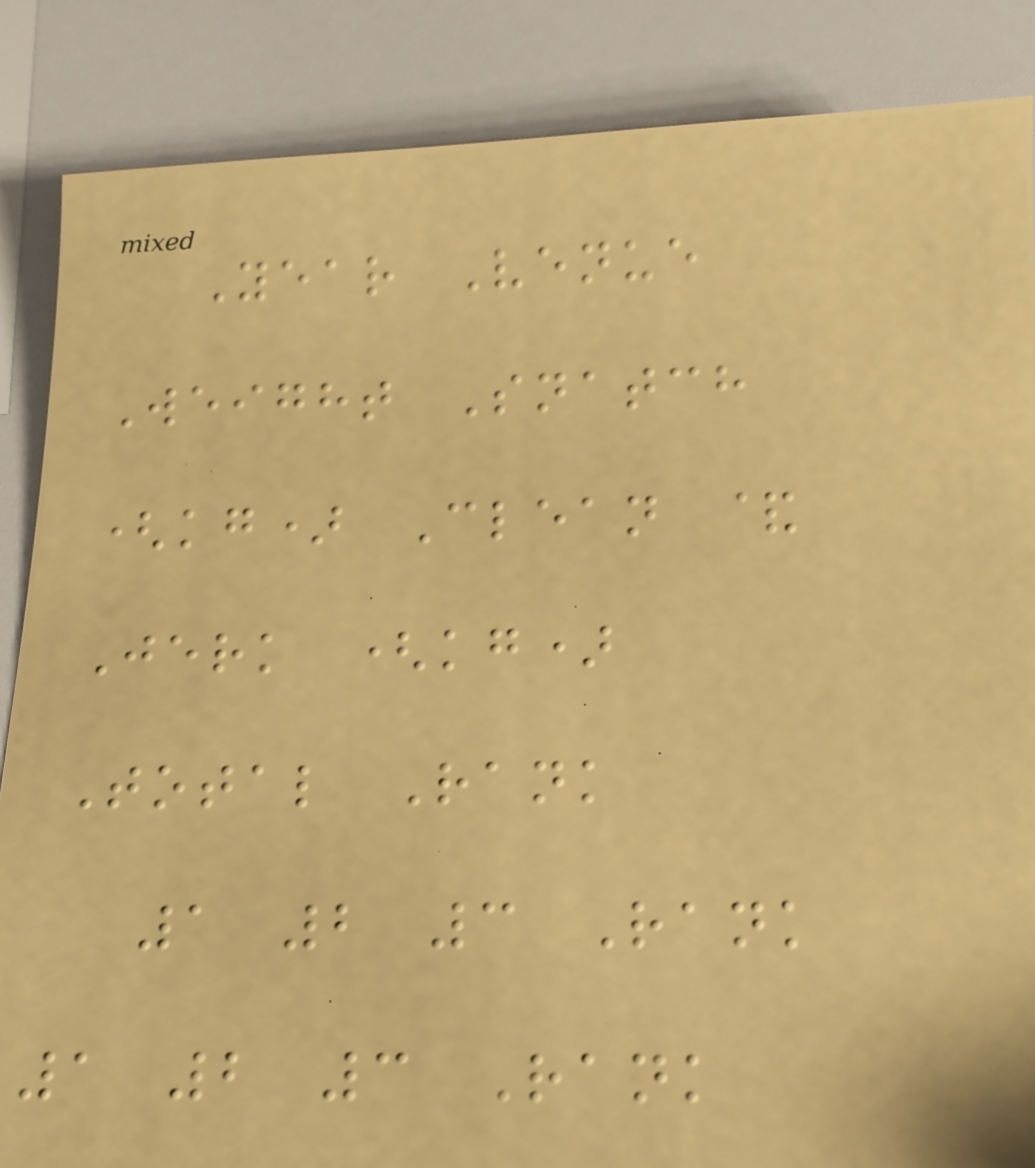Year Venue
Weight Snatch
(kg) Clean &
Jerk (kg)
Total Rank
1 2 3 Rank
1 2 3 Rank
